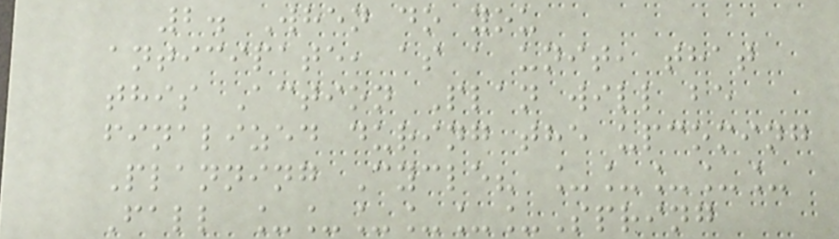2. When do you
anticipate, as a unit, that
this Action Plan will be
finalized during the upcoming
Planning Cycle? _____
Fall ______Spring
